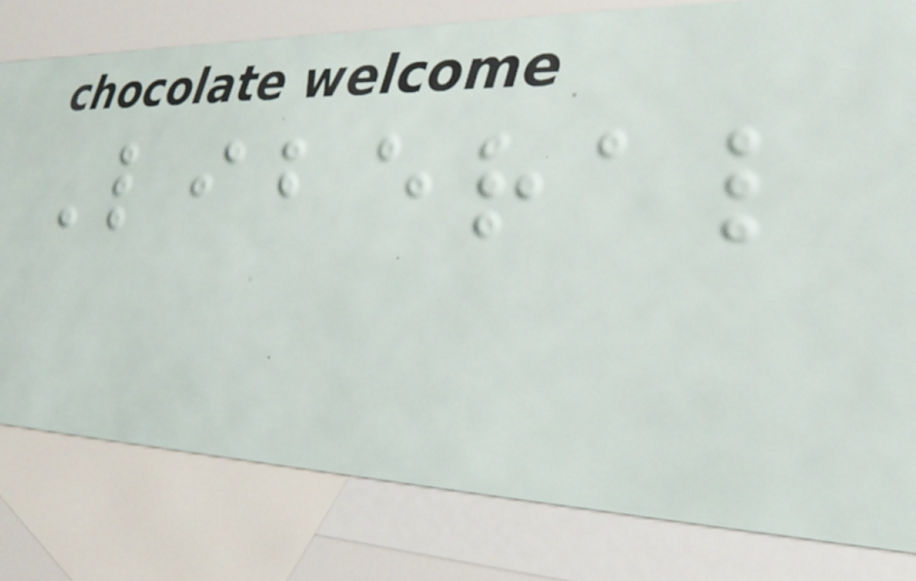Liberal
